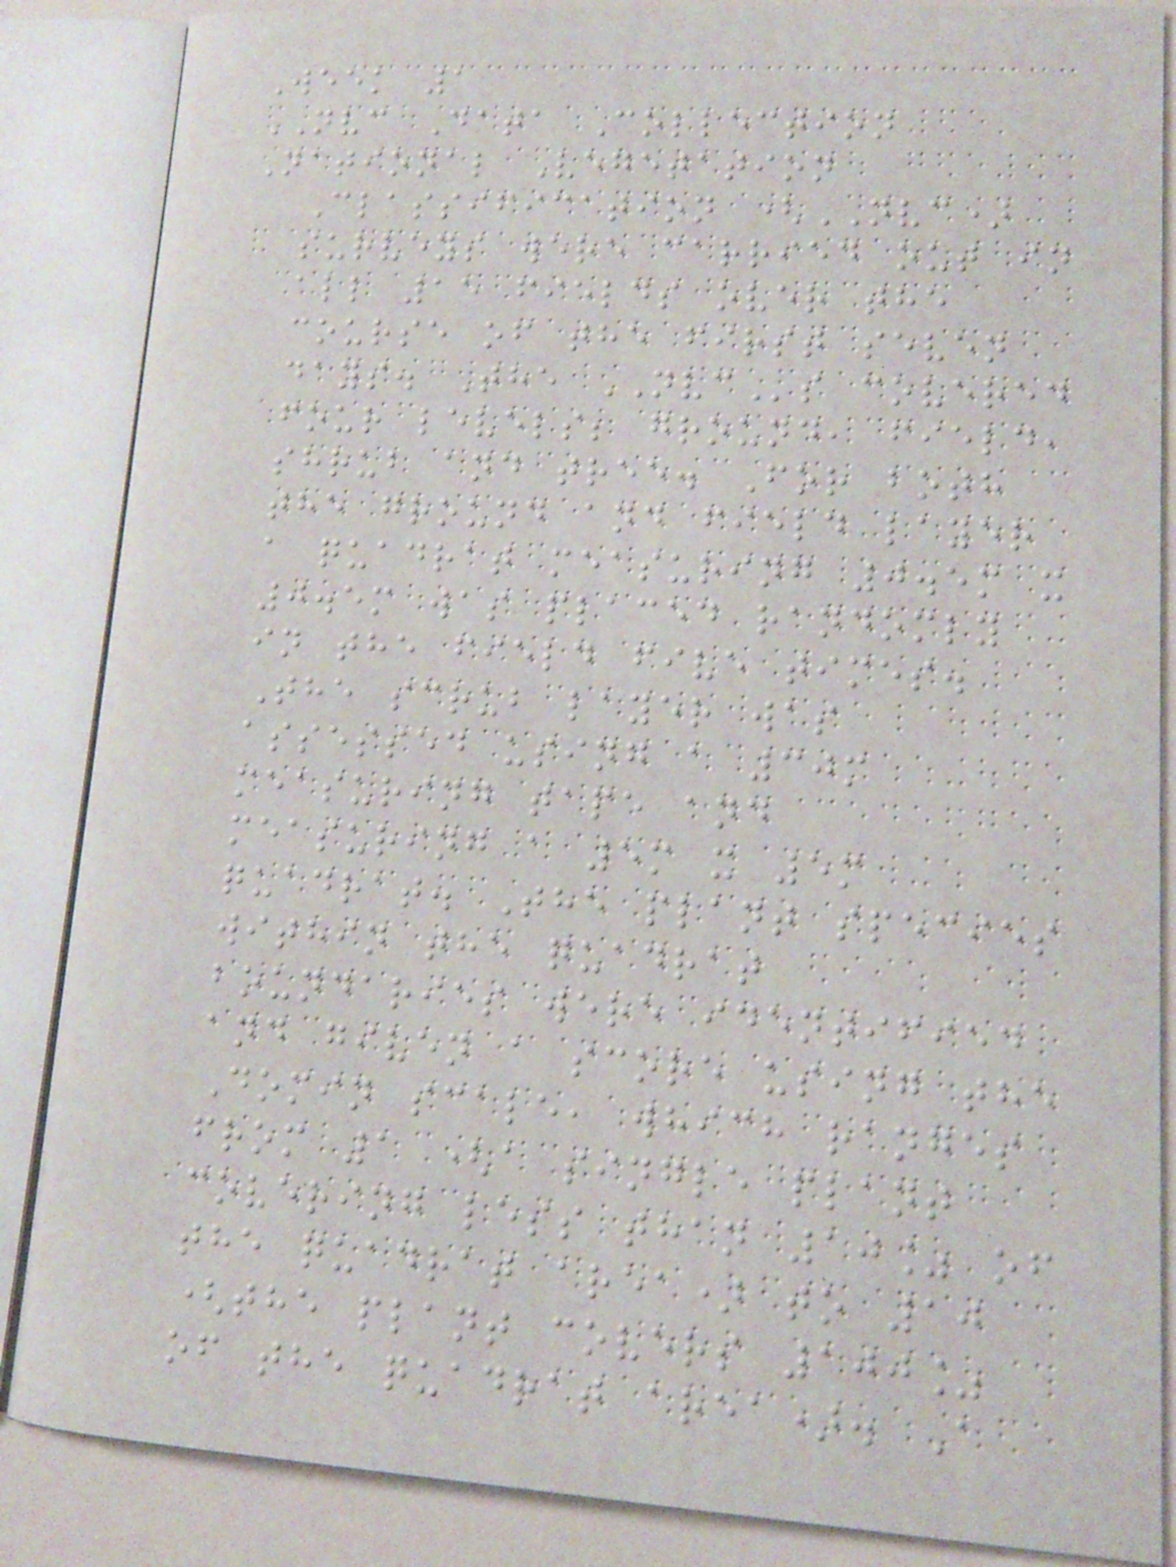Week 1
NVC Data Collection
National Vegetation
Classification (NVC)
surveys were carried out in
all 15 fields over the
course of the first seven
days. The NVCs covered
four levels; ground, field,
shrub and tree. For both
the ground and field layer
a quadrat measuring 0.5m x
0.5m was placed randomly
in the field five times.
The scrub layer was
assessed using a 30m
measuring tape and
measuring a 5m x 5m
quadrat. The plant species
within the quadrat
boundaries were identified
and given a score using the
Domin scale, which ranges
from 1 (a single plant
covering less than 10% of
the quadrat area) to 10
(the plant covers 100%
of the quadrat area). A
